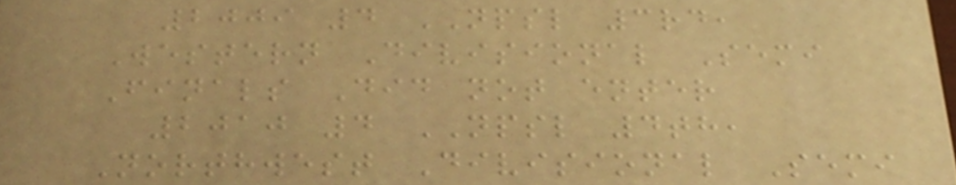2009 4 NPSL 3rd,
Western Divisional Semi
Finals Did not enter
2010 4 NPSL 4th,
Northwest Divisional Semi
